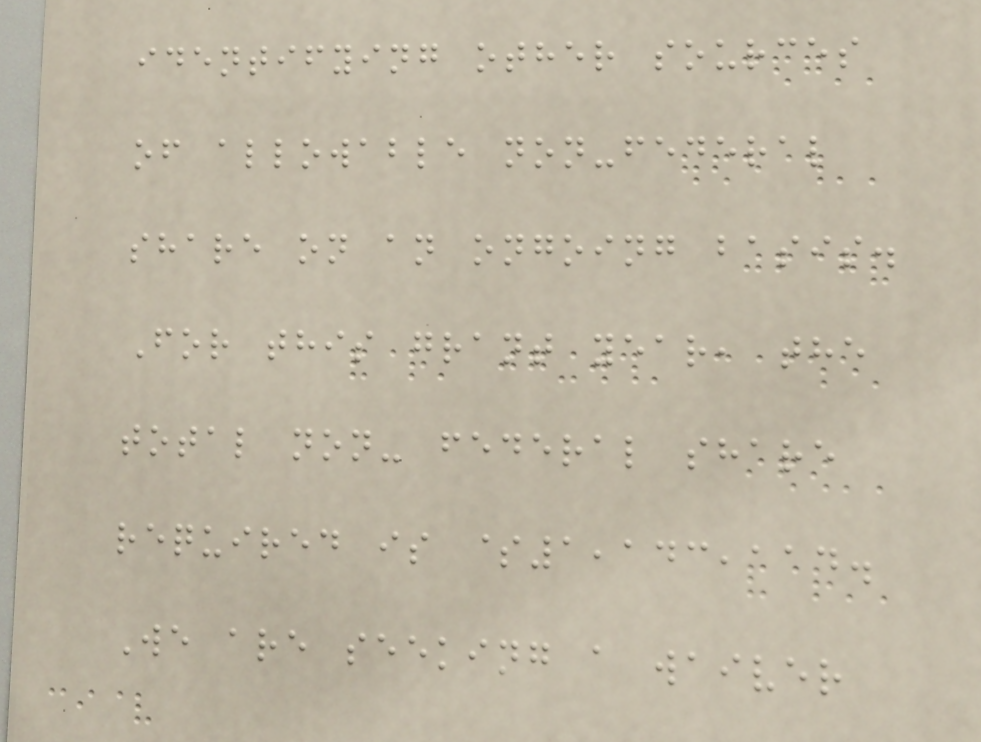identifying other sources
of allowable non-federal
share on an ongoing basis.
For this grant year, the
total non- federal share
required is $1,143,114.
We are seeking a waiver
